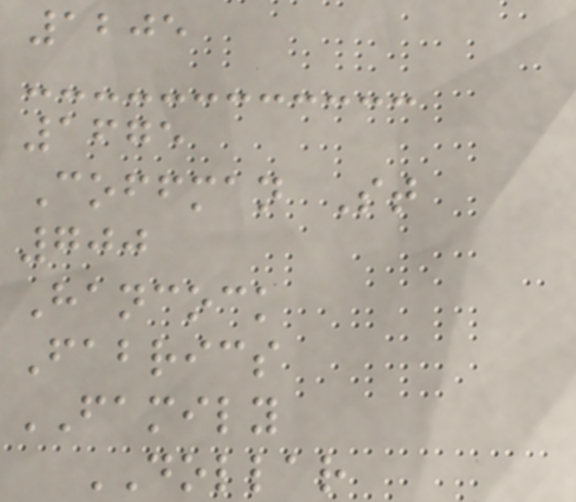1205
1675
Coffman St
700
Hancock
Fabrics
FAMILY
DOLLAR
